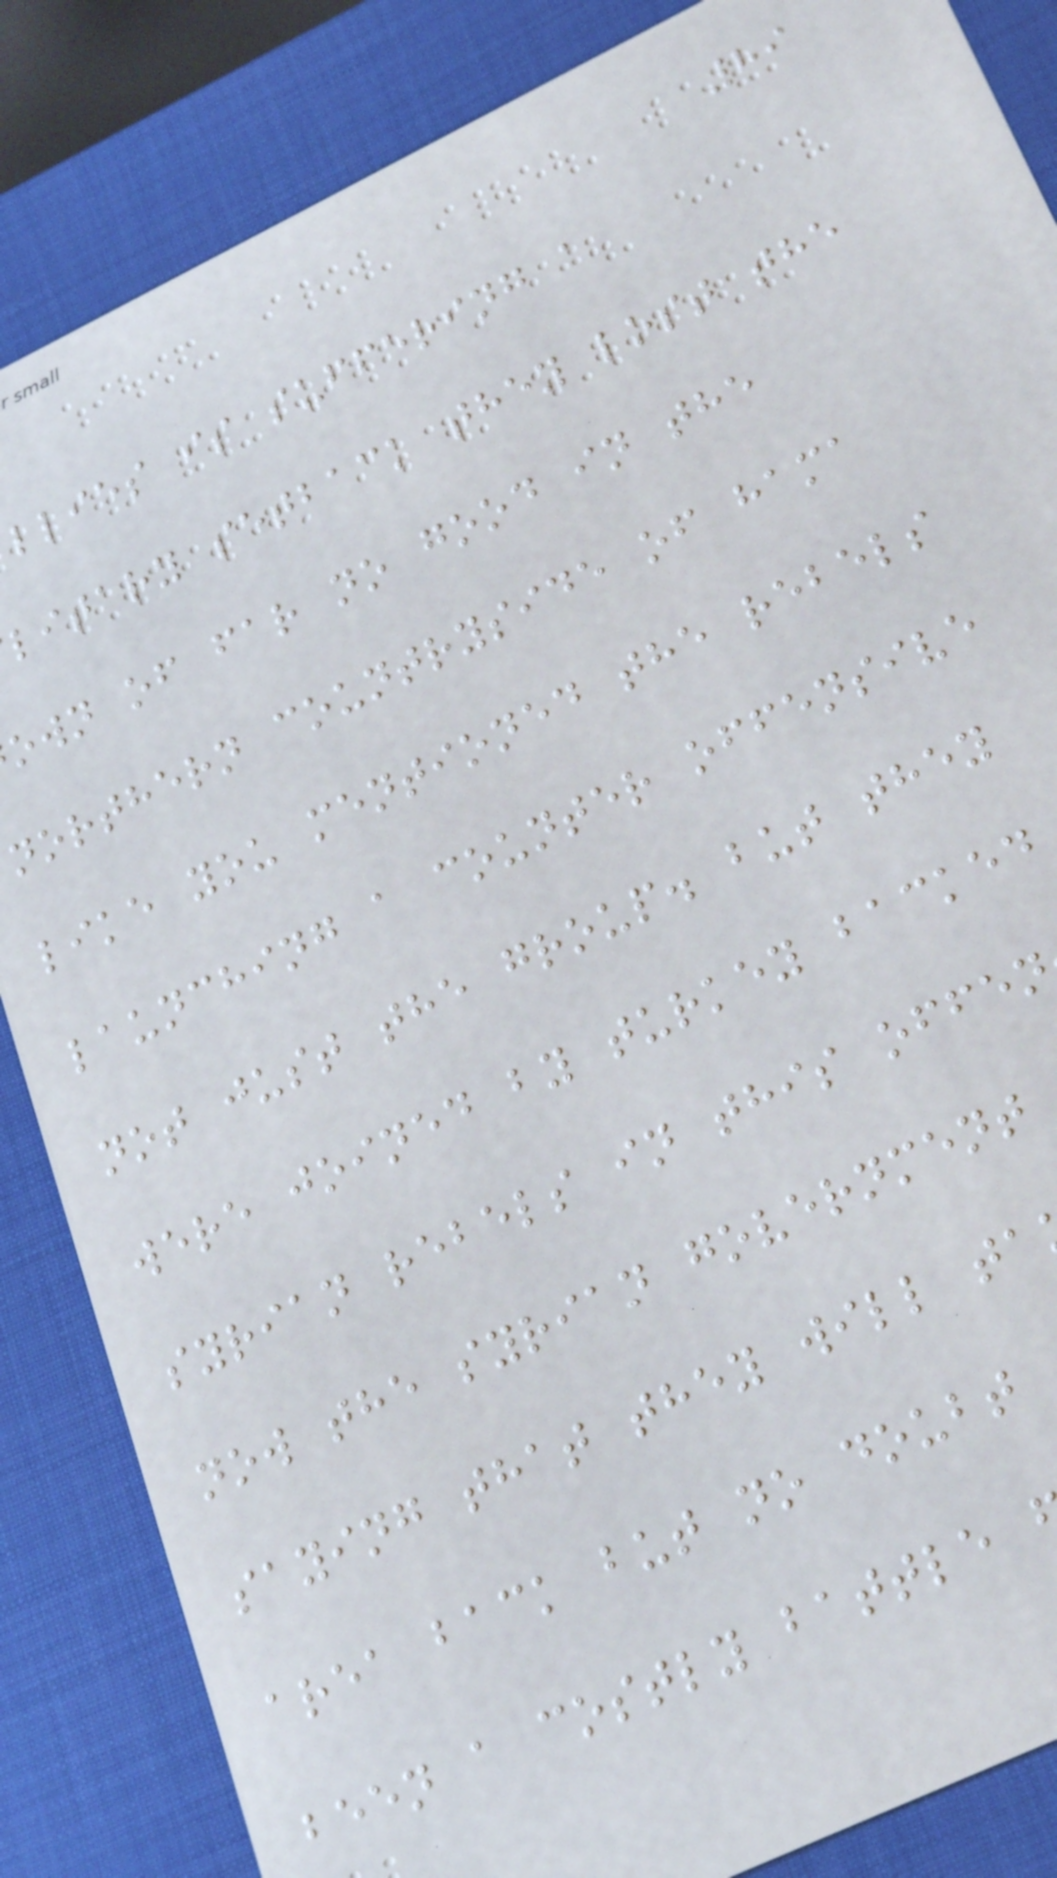89
llies is suffering a
litary setback they lost the
own of far no good in the
northern countryside of hama
like you mentioned the rebels
launching a counter offensive
not just the group. but they
were joined by turkey backed
syrian rebels in this offen
now the syrian government
saying that they will ta
area back but no doubt
been a costly battle
